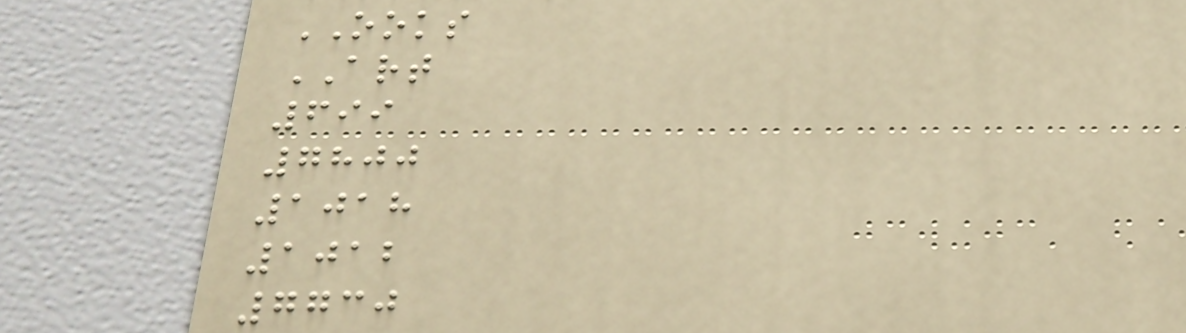OOKS
ART
699
7800
1018
1012
7730
